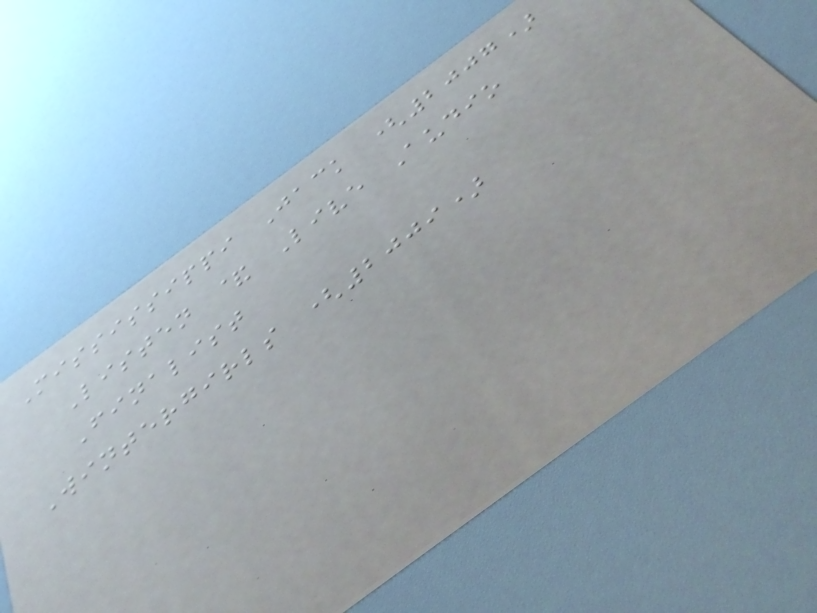Mississippi Jack (2007)
Listen & Live Audio
Finalist
Wintergirls (2009)
